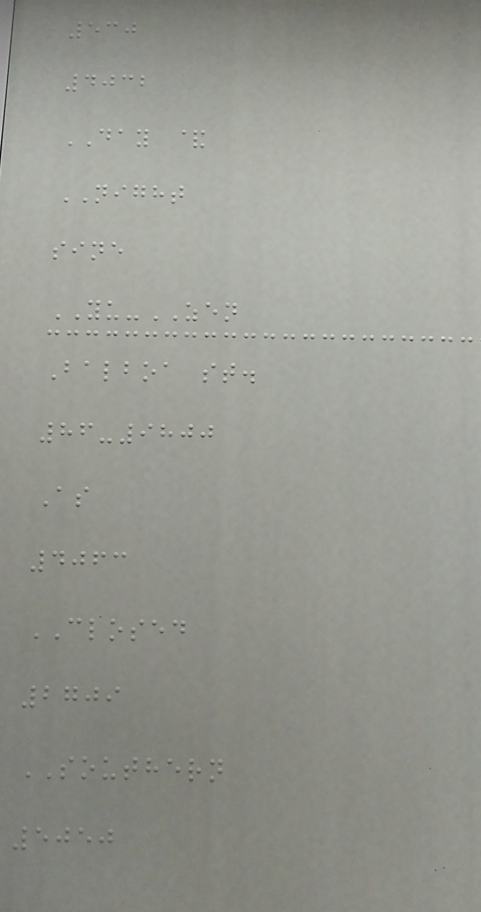530
4032
DAY &
NIGHT
sine
YU-ZEN
Balboa st.
86-9800
As
4063
CLOSED
2709
SOUTHERN
5050
